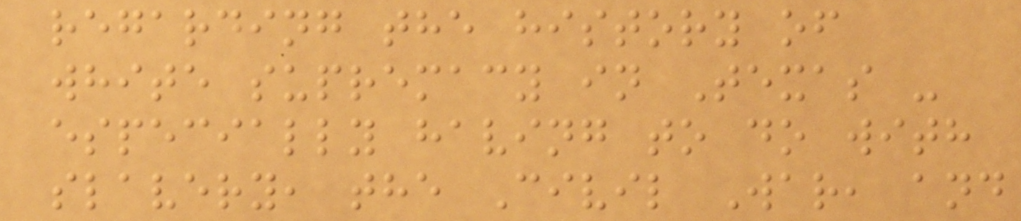regarding the history of
white supremacy in Texas -
especially having to do with
slavery, the Civil War, and
